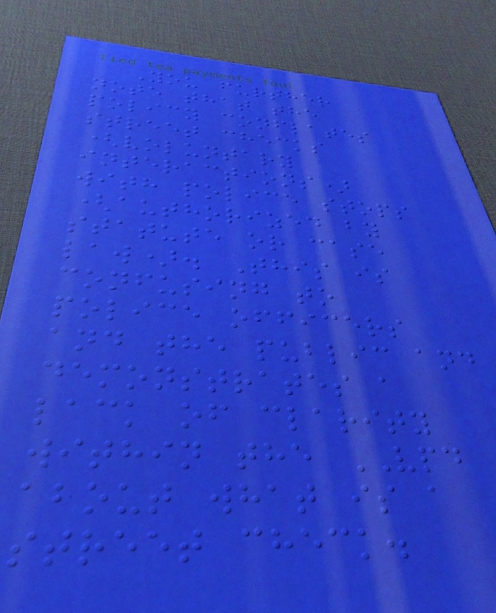You further
note that the
policy conflates
street checks
(voluntary
interactions)
with police stops
(authorized by
statute or case
law). This is
confusing to
police officers
and the public and
demonstrates a
lack of clarity
within the VPD
about what is a
street check.
